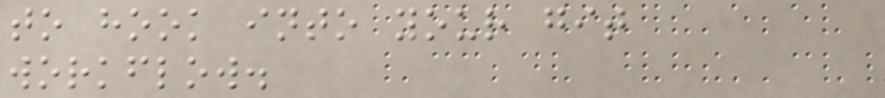to hook into your git
workflow.
